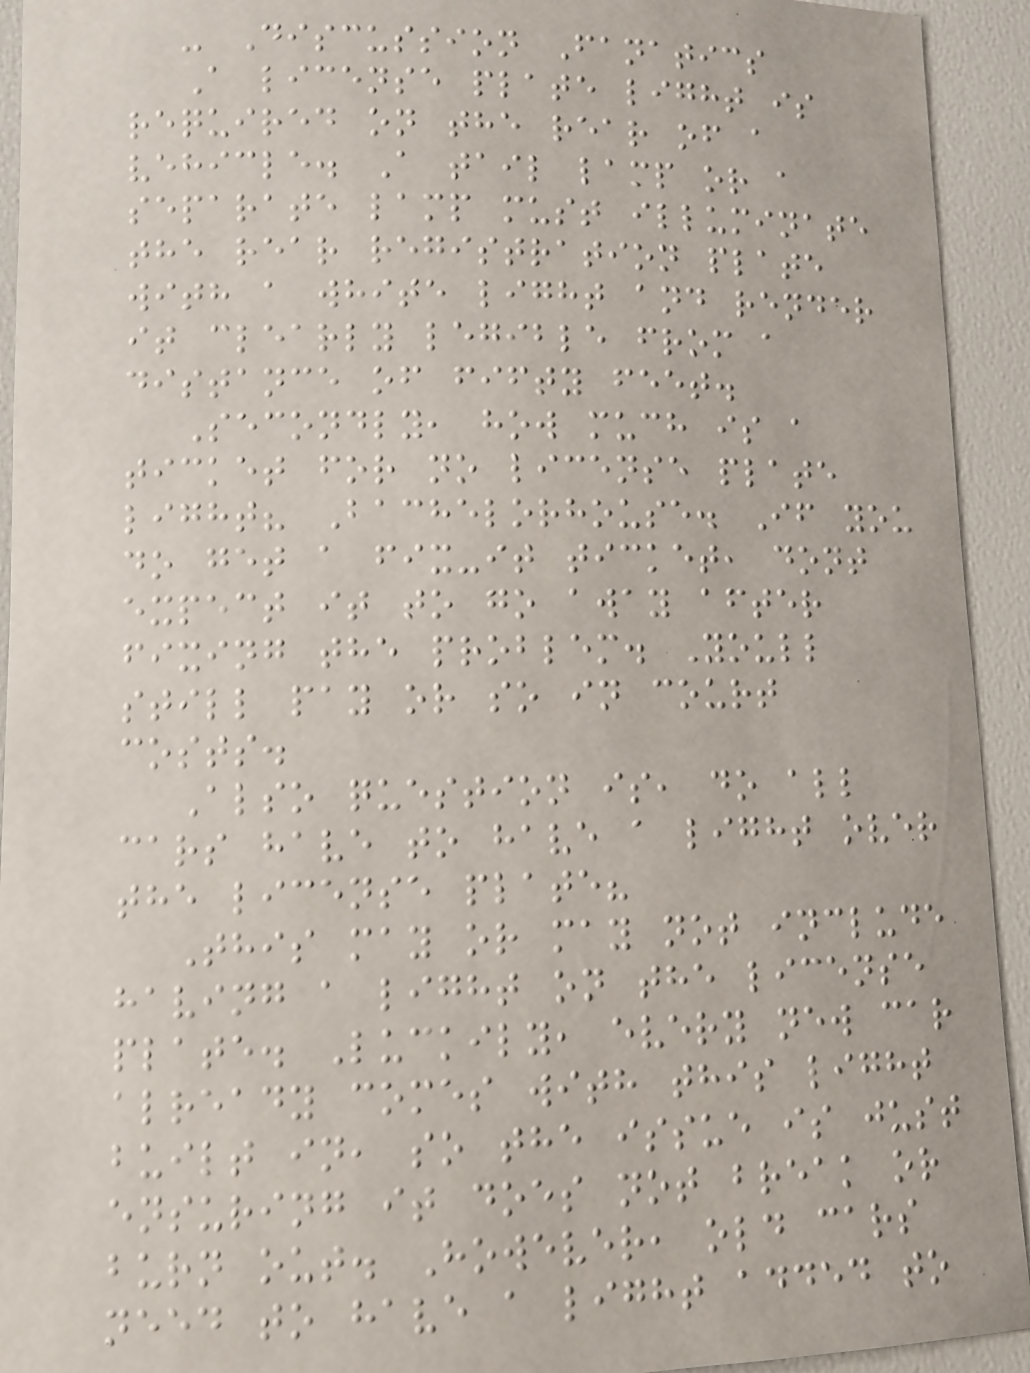- Discussion Fanatics
A license plate light is
required on the rear of a
vehicle. A tail lamp or a
separate lamp must illuminate
the rear registration plate
with a white light and render
it clearly legible from a
distance of fifty feet.
Secondly, how much is a
ticket for no license plate
light? Bachelorhouse. If you
do get a fix-it ticket, dont
expect it to go away after
fixing the problem. Youll
still pay or so in court
costs.
Also question is, do all
cars have to have a light over
the license plate?
This may or may not include
having a light on the license
plate. Luckily, every new car
already comes with this light
built in, so the issue is just
ensuring it does not break or
burn out. However, old cars
need to have a light added to
